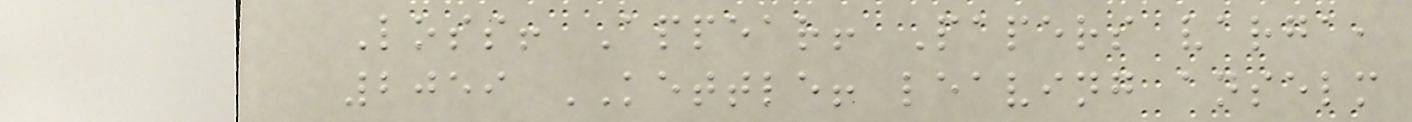Loss! Appear! Papers varga,
2059 KETTLE! leaving anselm
